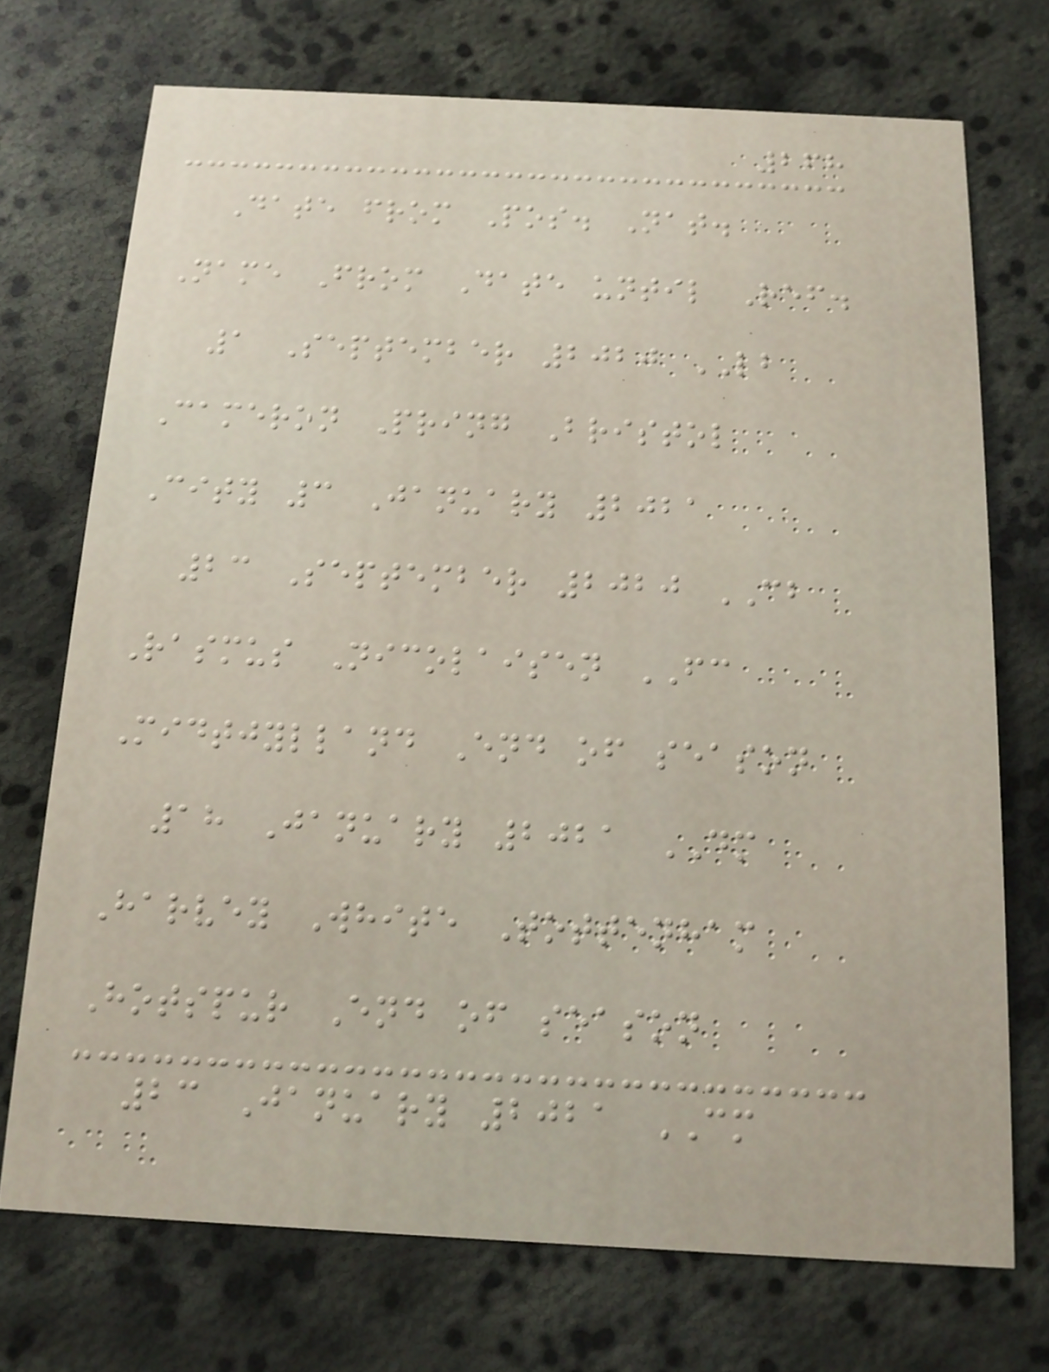268
Date from Pos. Nat.
Name From Date until Ref.
1 September 2020 LB
Cameron Pring Bristol
City 3 January 2021
23 September 2020 CB
Rasmus Nicolaisen FC
Midtjylland End of season
18 January 2021 DM
Harvey White Tottenham
Hotspur End of season
23 January 2021 CM
